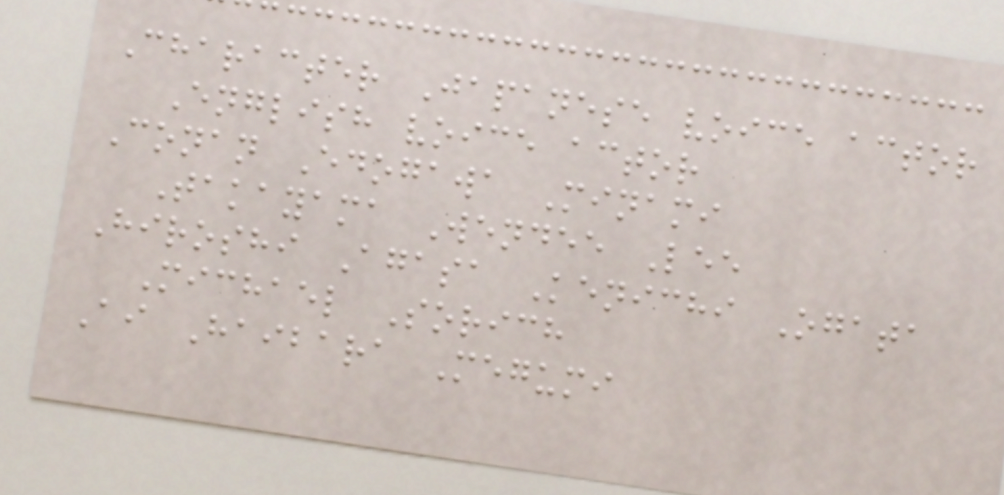Character Japanese voice actor
English voice actor
Conan Edogawa Minami
Takayama Wendee Lee
Hiroshi Agasa Kenichi Ogata
Michael Sorich
Ai Haibara Megumi
